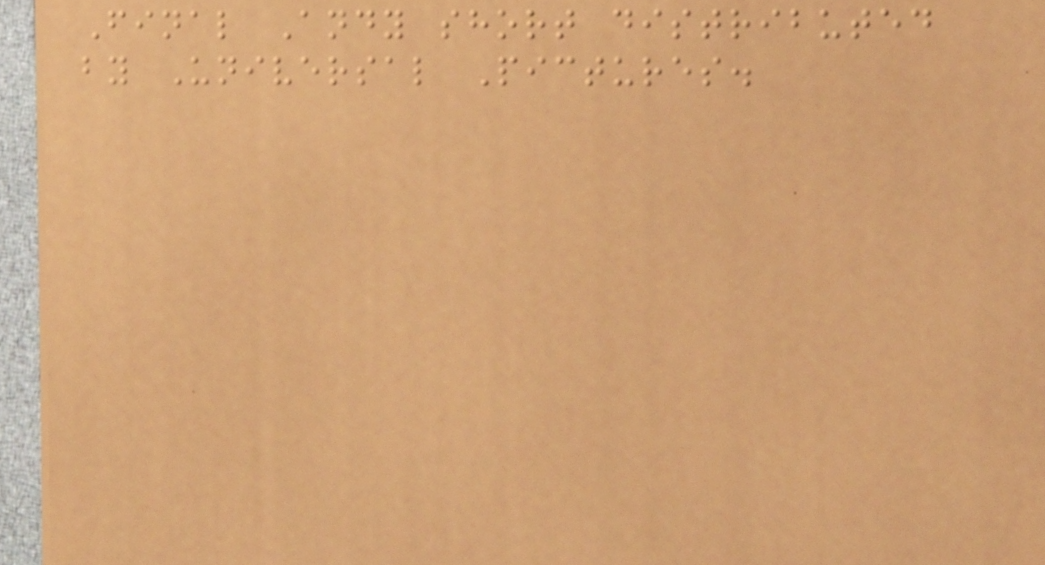Final Andy short distributed
by Universal Pictures.
